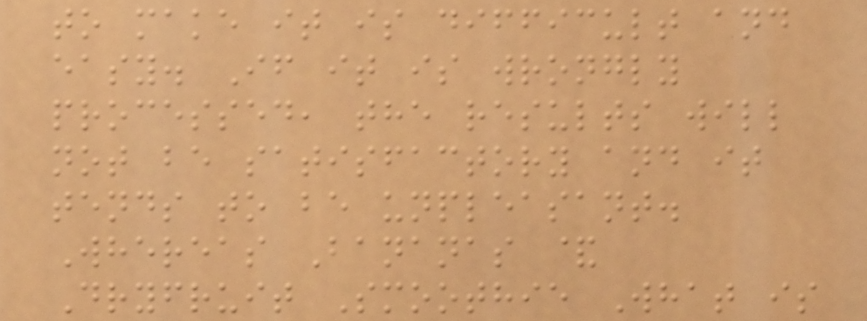to make it is difficult and
easy. If it is wrongly
processed, the results will
not be satisfactory and it
tends to be unpleasant.
Whereas Bananas &
Dryfruit Smoothie What is
